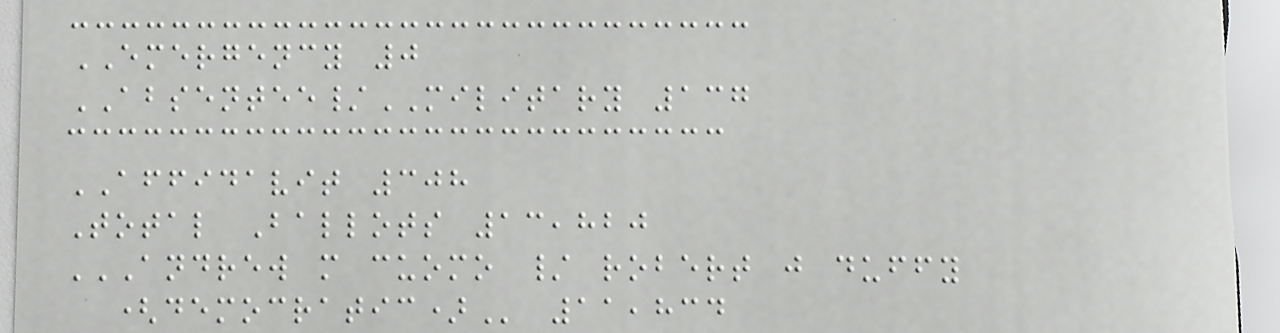EMERGENCY 0
ABSENTEE/MILITARY 137
AFFIDAVIT 308
Total Ballots 13,820
ANDREW M CUOMO / ROBERT J DUFFY
(DEMOCRATIC) 11,834
